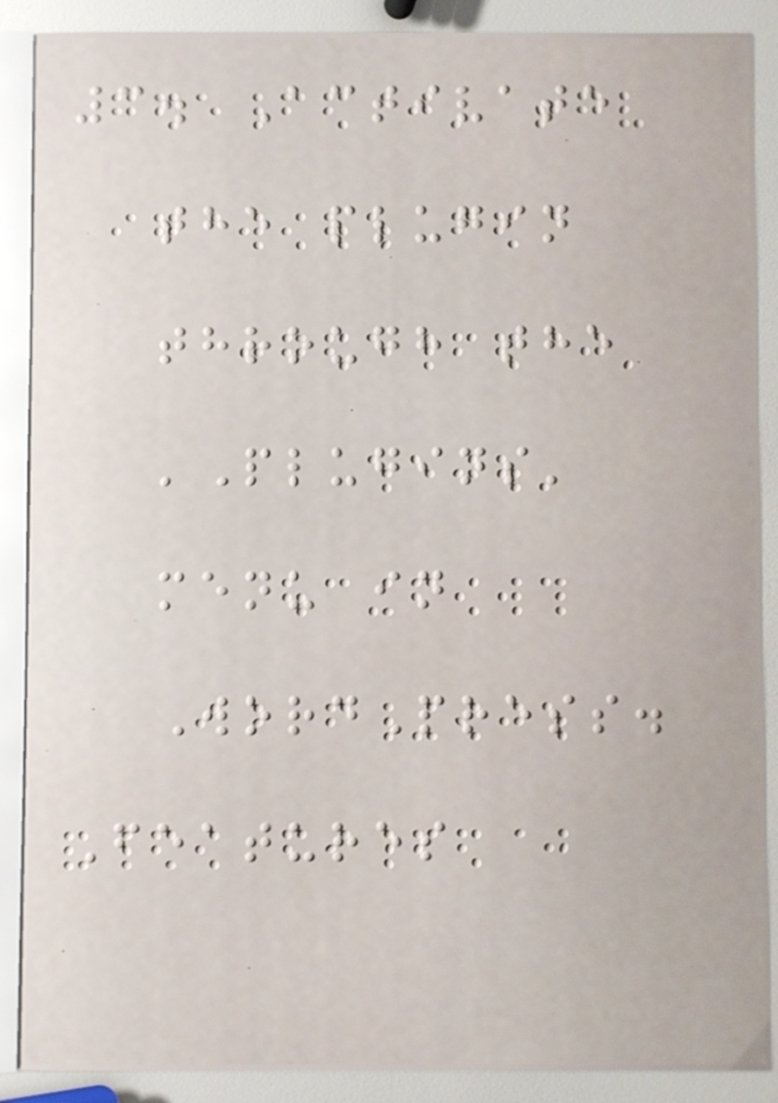3. Activate
the plugin
through the
'Plugins'
menu in
WordPress.
Features
